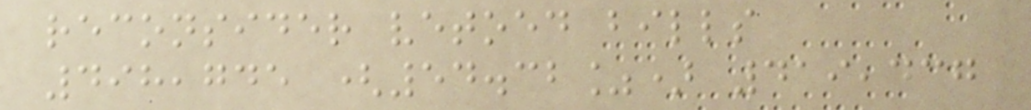reconsider vetoed bills
498,745 (54.32%) 419,437
